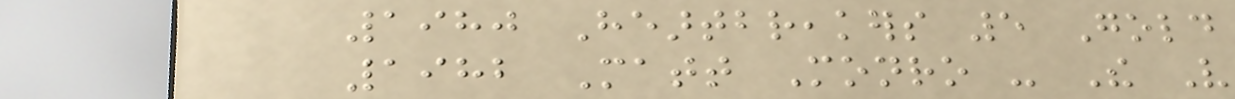1980 Heartbreakers 5 Gold
1982 Matt Monro - The Very
